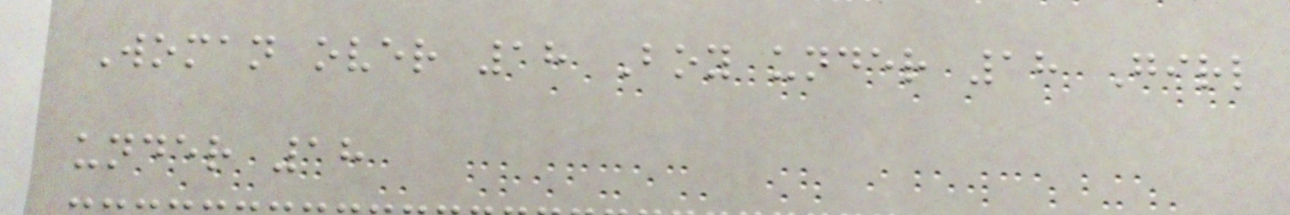Woman over 18 Boy under 18 Girl
under 18
